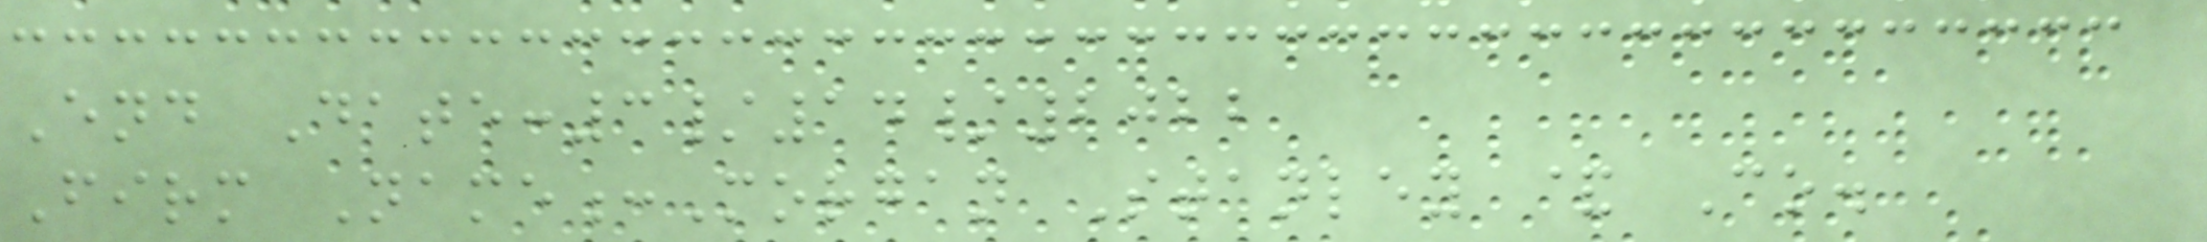End Date:3/14/2022
Firm Name:Morgan Stanley & Co.
